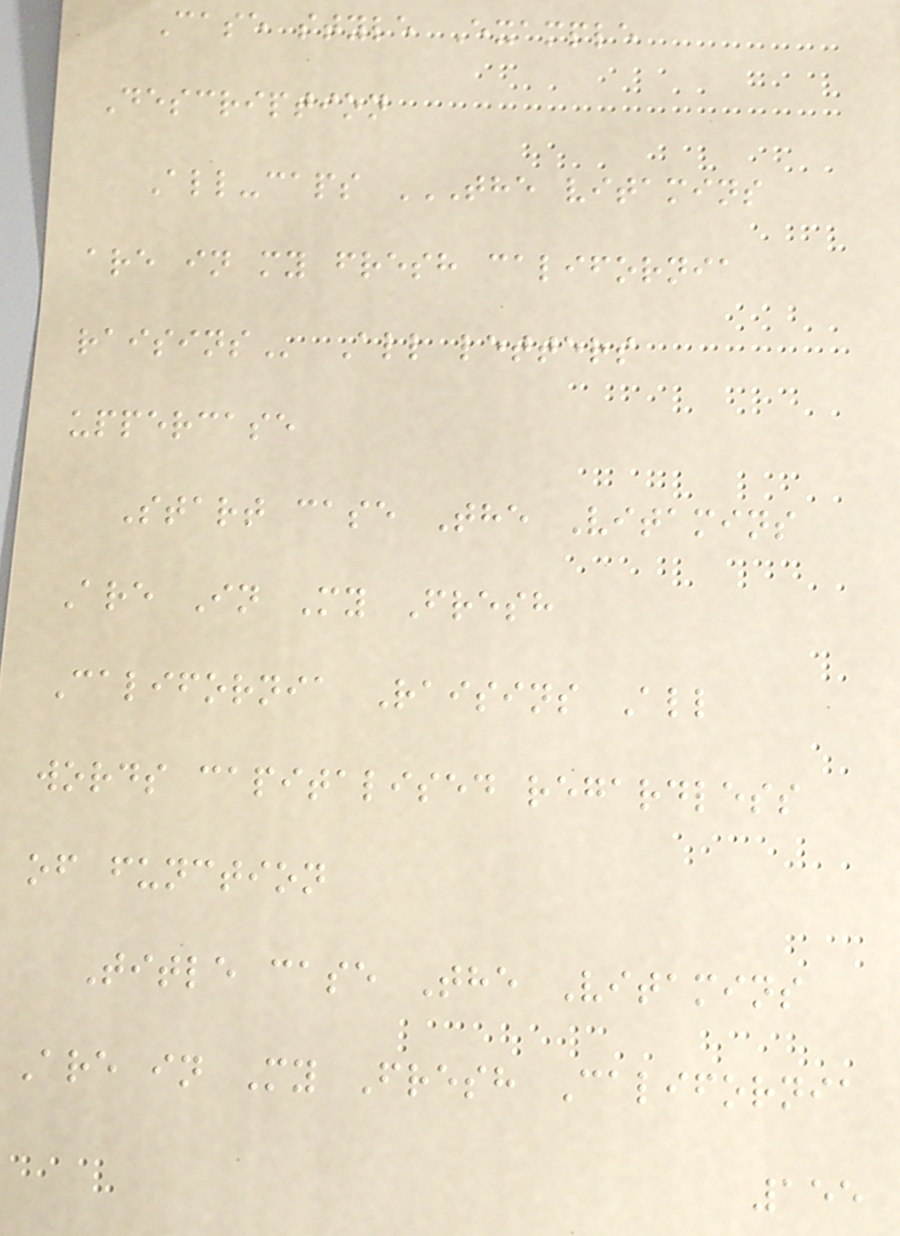Case style Example
Description
All-caps THE VITAMINS
ARE IN MY FRESH CALIFORNIA
RAISINS All letters
uppercase
Start case The Vitamins
Are In My Fresh
California Raisins All
words capitalised regardless
of function
Title case The Vitamins
Are in My Fresh California
155
